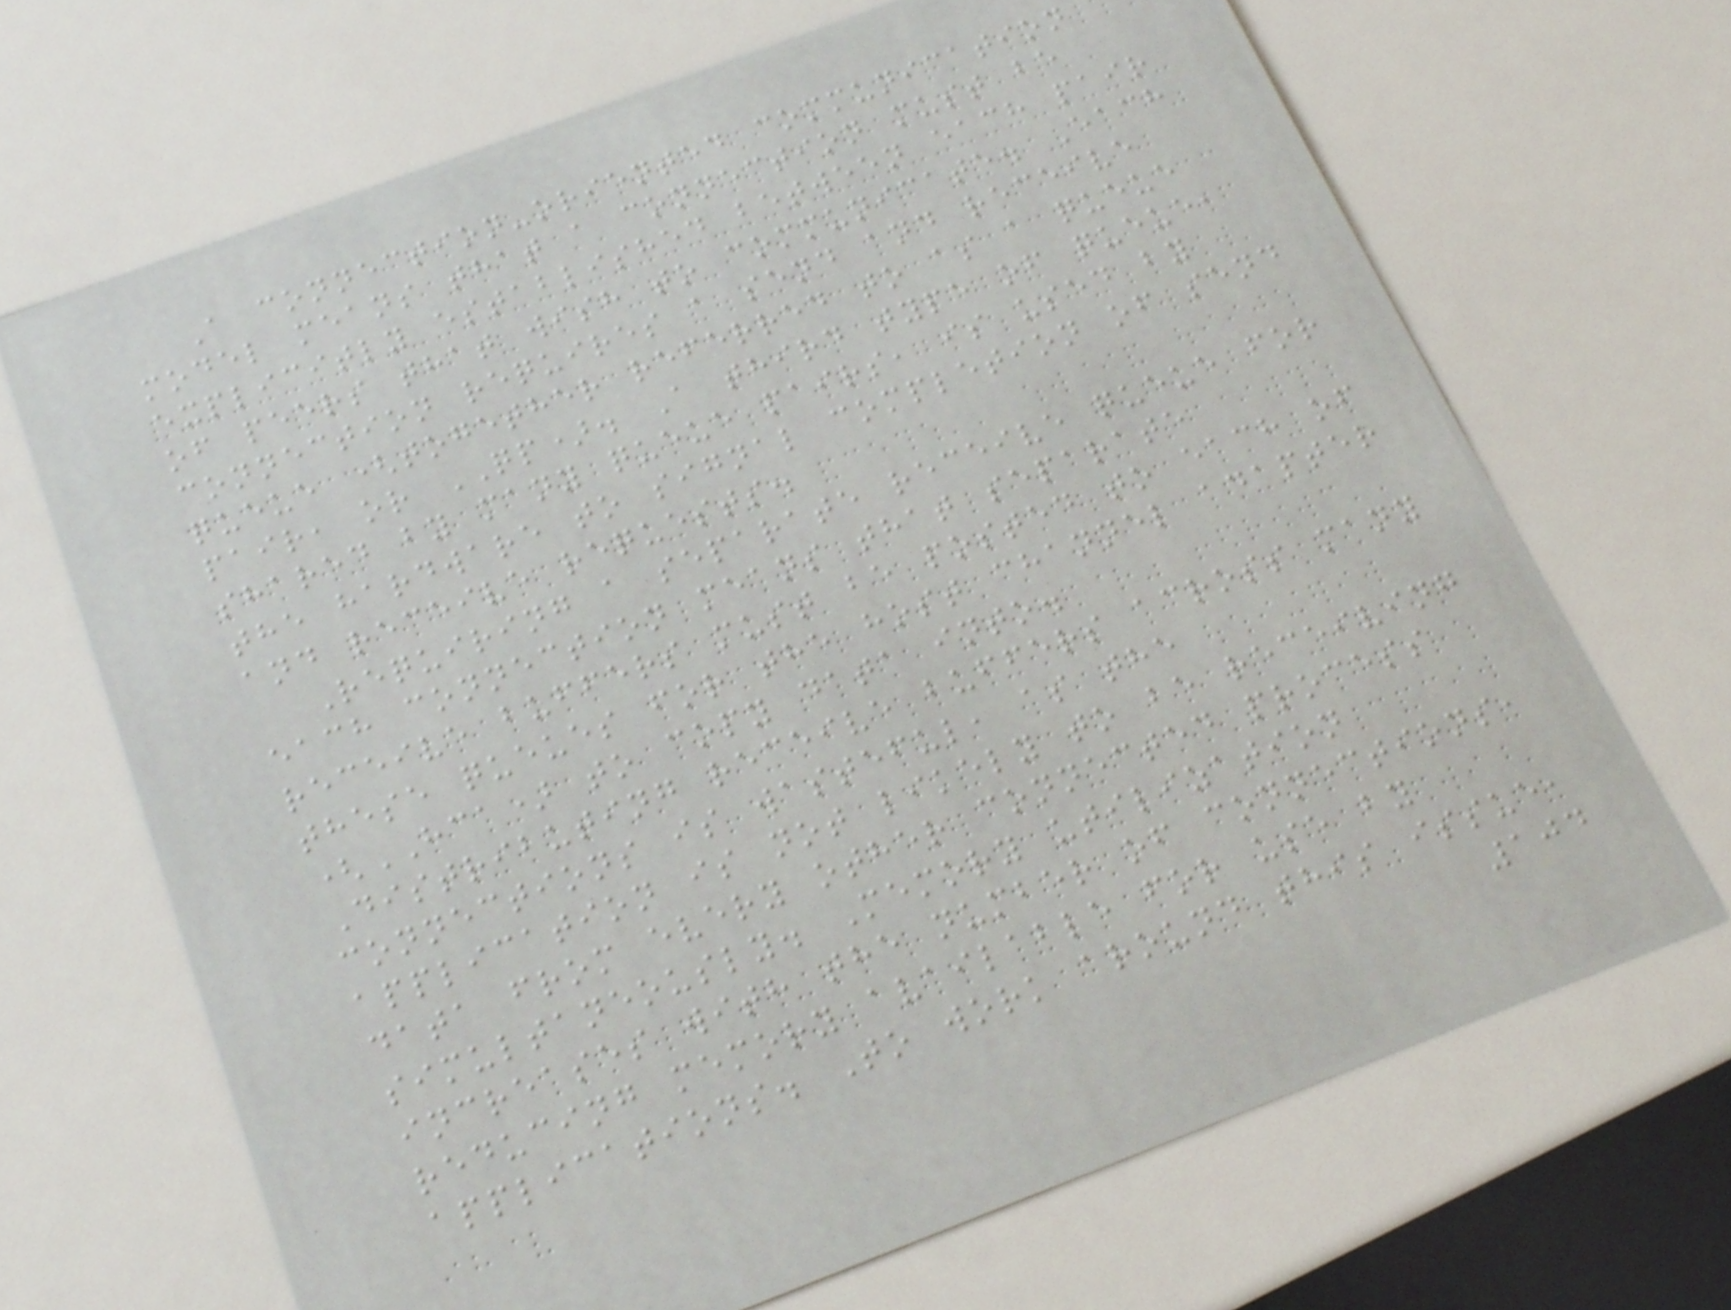A connection-oriented communication
model means that a connection must be
explicitly established between each pair
of peers that wish to communicate. Each
connection requires a send and receive
queue (together referred to as a queue
pair, or QP). A third type of queue,
shared by many queue pairs, is used by
the hardware to signal completion of send
and receive requests.
Requiring a separate receive queue for
each connection means that separate
receive buffers must be posted to each of
these queues for the host channel adapter
(HCA) to copy data into.
Distributing receive buffers across many
connections is wasteful, as the
application is not likely to be receiving
data from every other connected process
simultaneously. Memory utilization
increases with the number of connections,
reducing memory available for use by
applications. To work around this issue,
104
